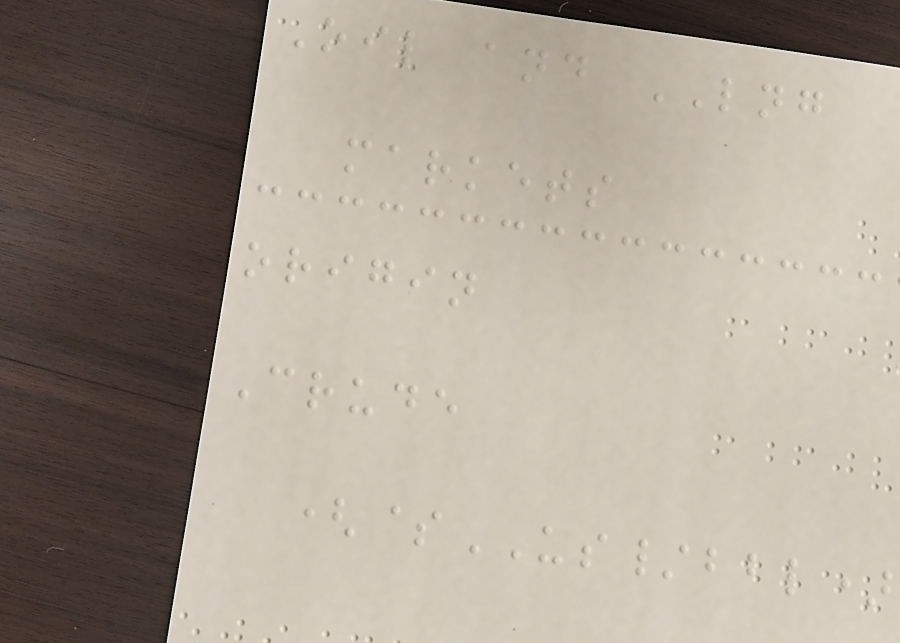Oil and LNG
markets
origin
Crude
($US/bbl)
